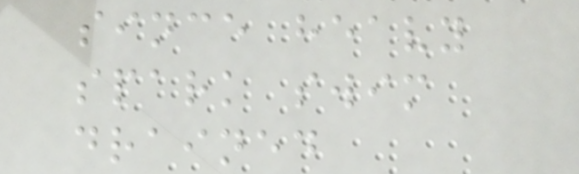since heavy
spark swim
drained
